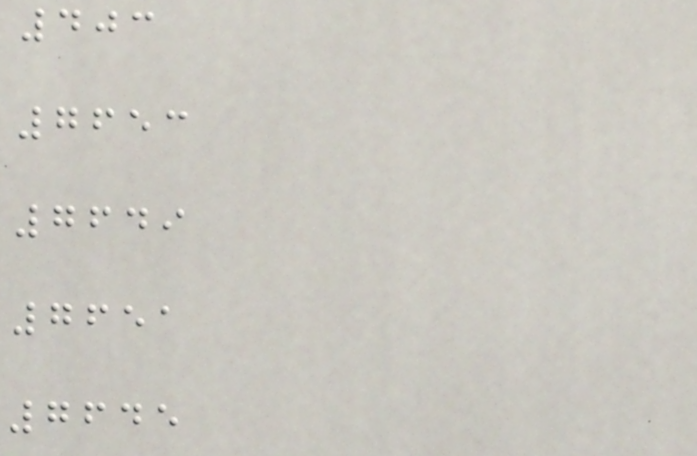403
7653
7649
7651
7645
